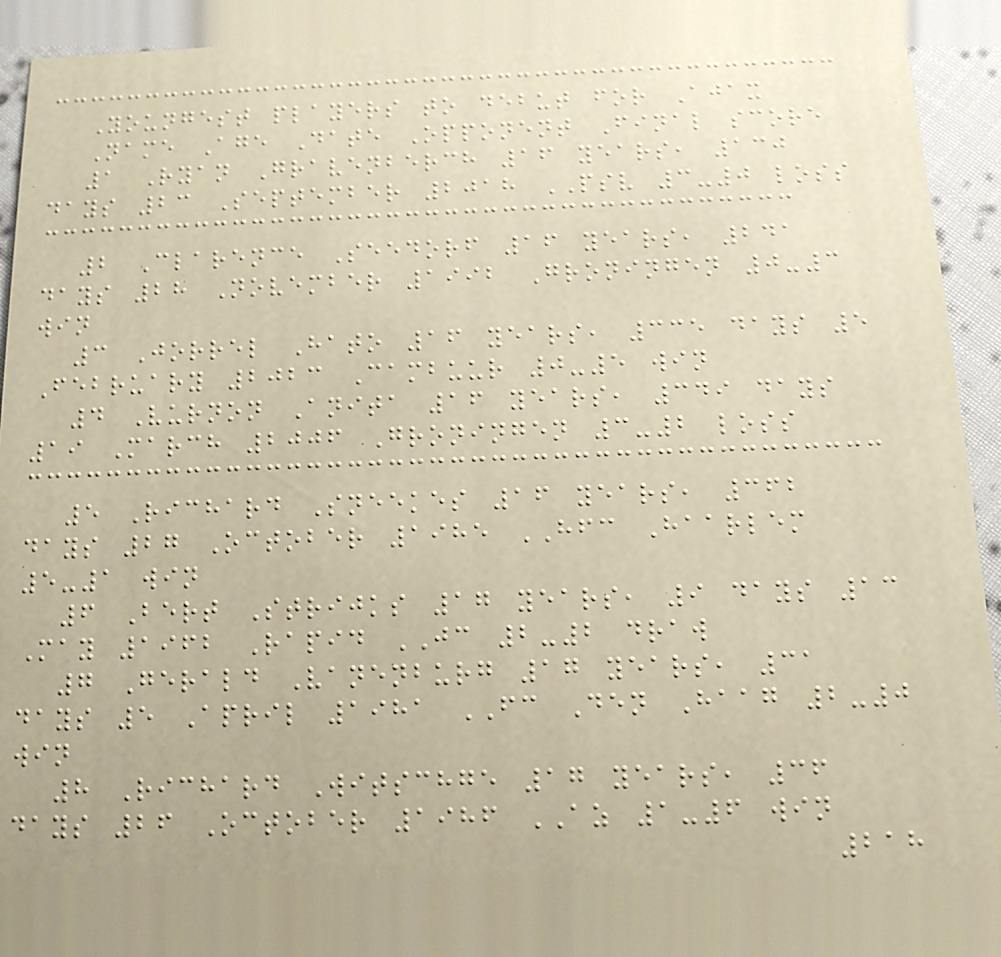Youngest players to debut for Ajax
Name Age Date Opponent Final score
1 Ryan Gravenberch 16 years, 130
days 23 September 2018 PSV 3-0 loss
2 Clarence Seedorf 16 years, 241
days 28 November 1992 Groningen 0-3
win
3 Jorrel Hato 16 years, 335 days 5
February 2023 Cambuur 0-5 win
4 Vurnon Anita 16 years, 349 days
19 March 2006 Groningen 3-2 loss
5 Richard Sneekes 16 years, 362
days 27 October 1985 HFC Haarlem
5-1 win
6 Bert Strijks 17 years, 9 days 13
May 1962 Rapid JC 2-2 draw
7 Gerald Vanenburg 17 years, 31
days 5 April 1981 FC Den Haag 2-0
win
8 Richard Witschge 17 years, 36
days 26 October 1986 AZ 1-6 win
218
